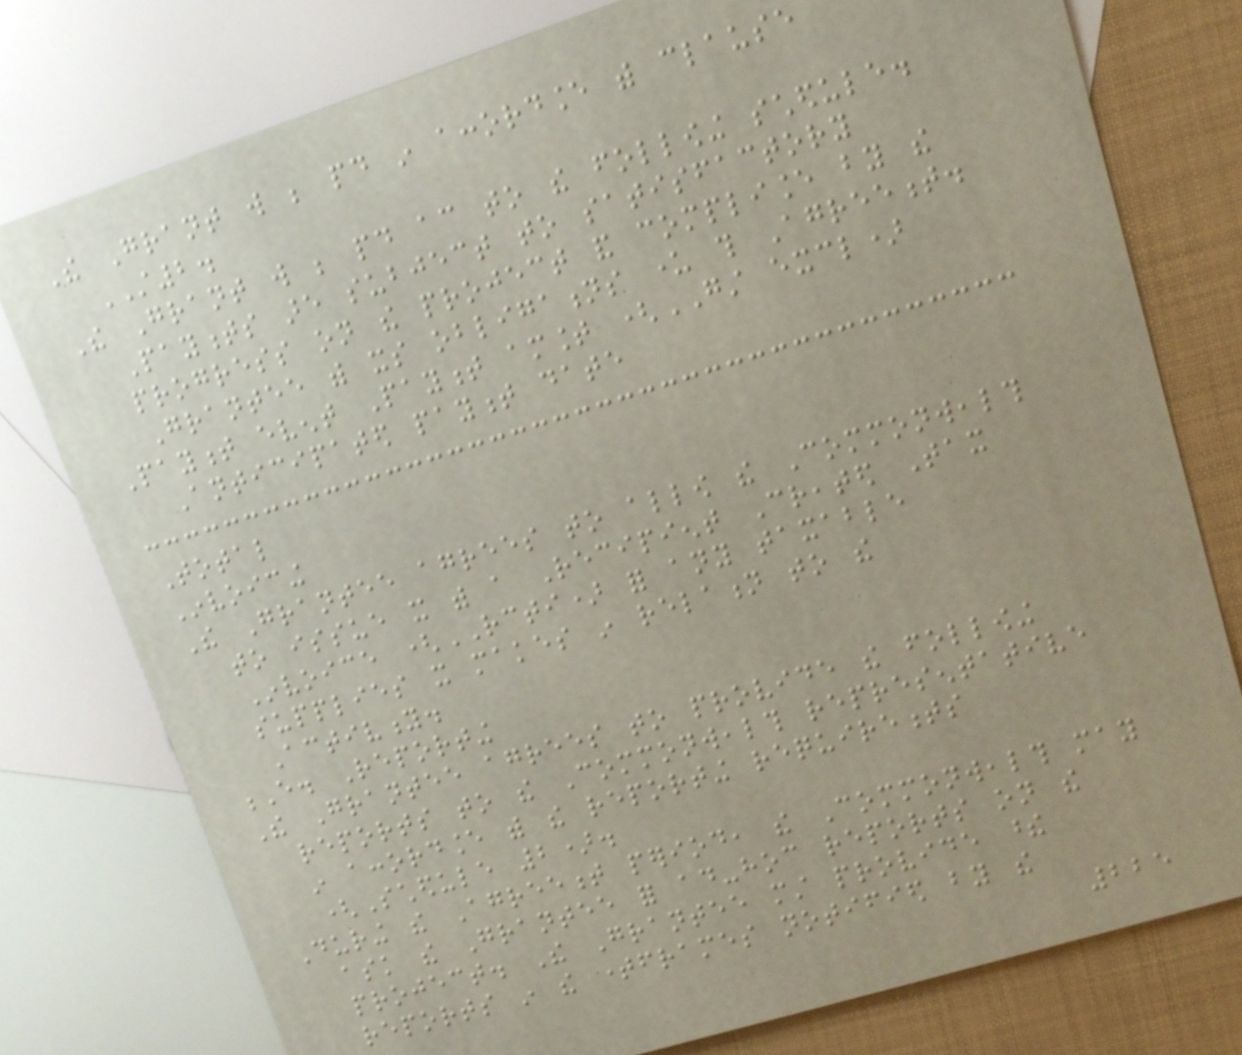The Grant will be paid in accordance with clause
ST2.
The Grant will be paid according to the following schedule.
Payments are subject to satisfactory
progress on the project and compliance by the
Grantee with its obligations under this Agreement.
Payment event Payment amount (GST excl)
Anticipated payment date
Total
Invoicing
The Grantee agrees to allow the Commonwealth
to issue it with a Recipient Created Tax
Invoice (RCTI) for any taxable
supplies it makes in relation to the
Activity.
E. Reporting
The Grantee agrees to provide the following
reports to the Commonwealth representative
in accordance with the reporting requirements
(Schedule 2).
During the Agreement period, the Commonwealth may
ask the Grantee for ad-hoc reports on the
project. The Grantee must provide these
reports in the timeframes notified by the
225
